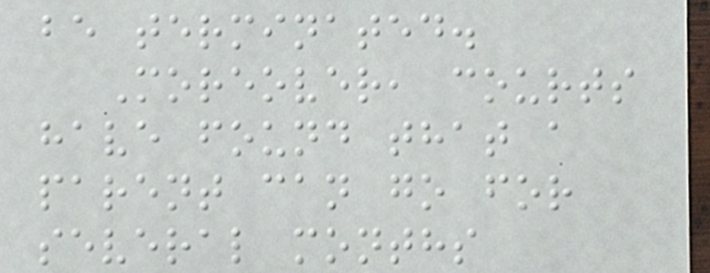be terminated.
Moreover, courts
have found that a
parent can go for
several months
